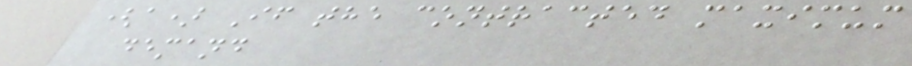(a) If the contracted maximum
demand
